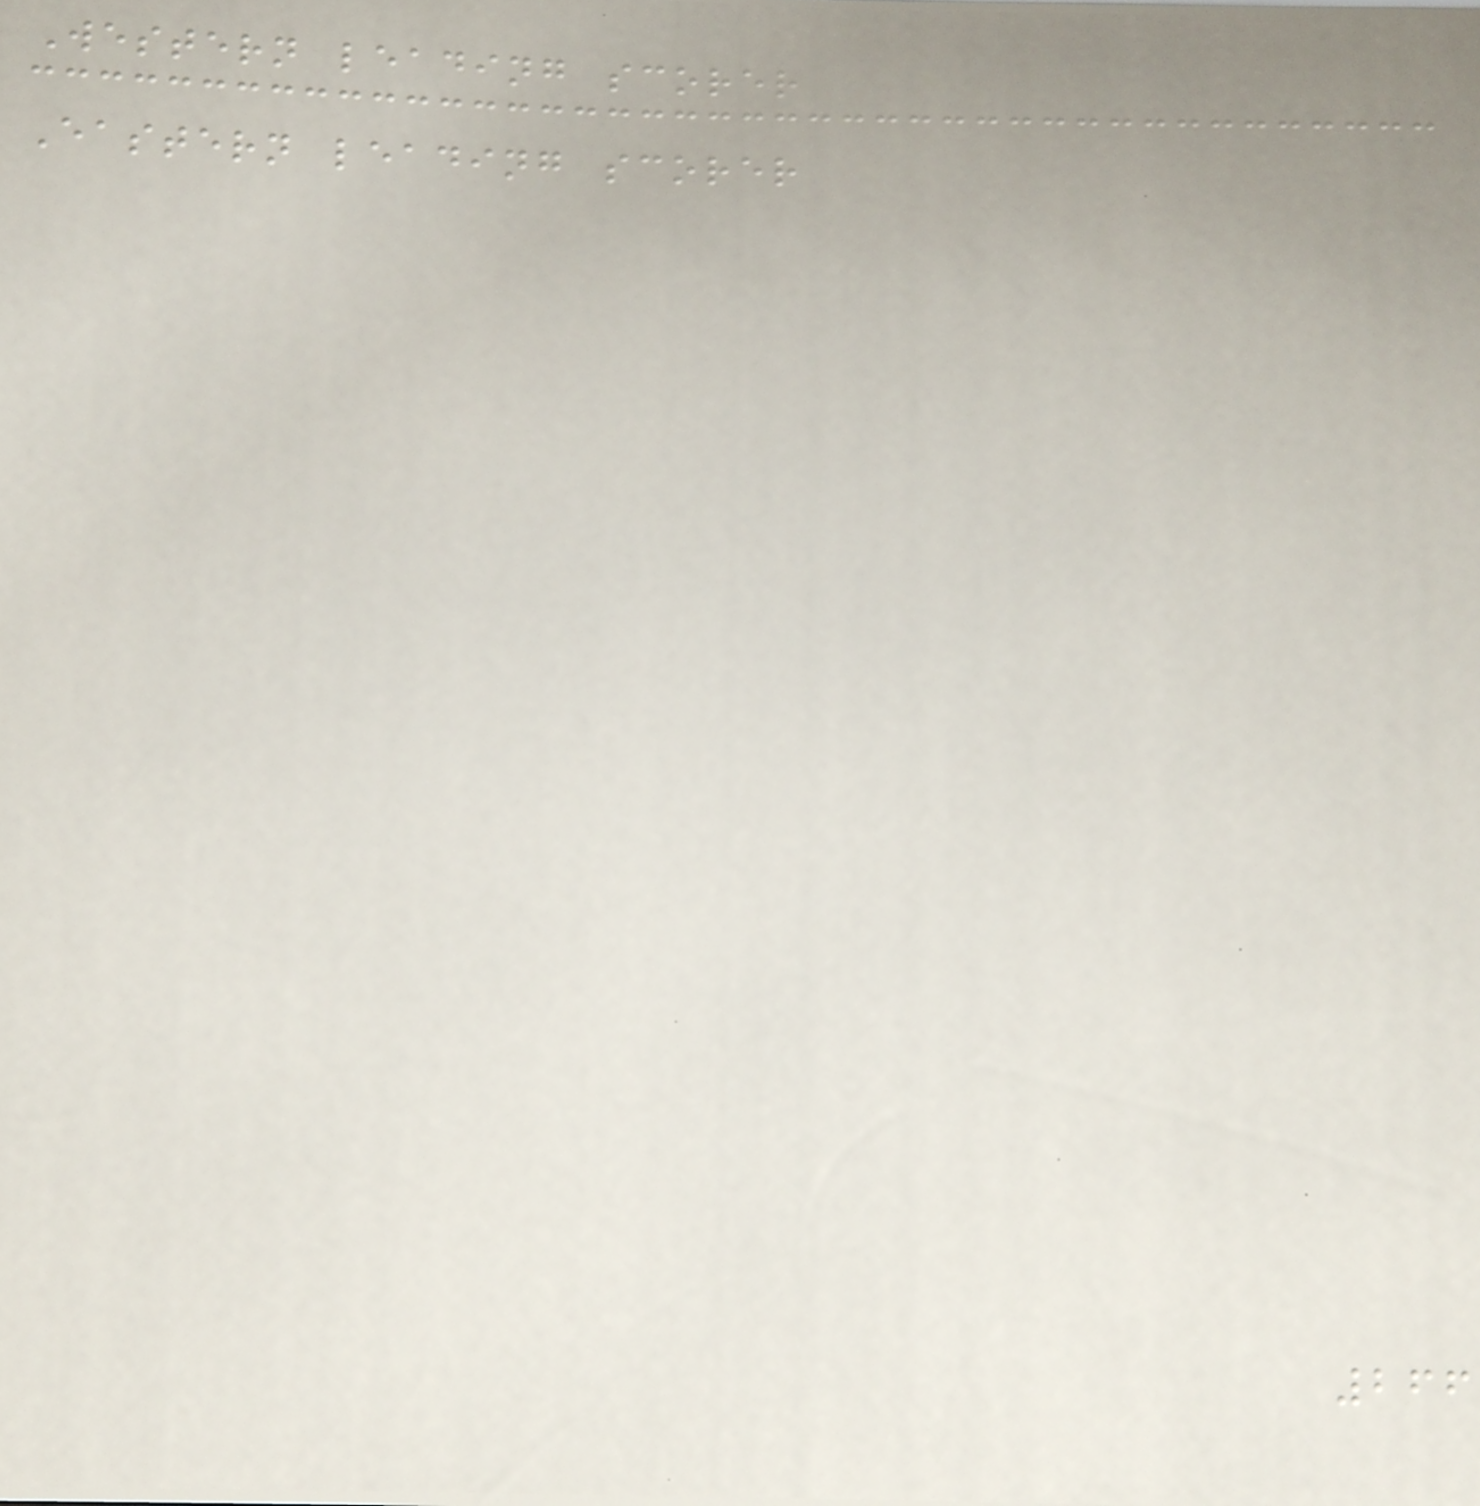Western leading scorer
Eastern leading scorer
266
